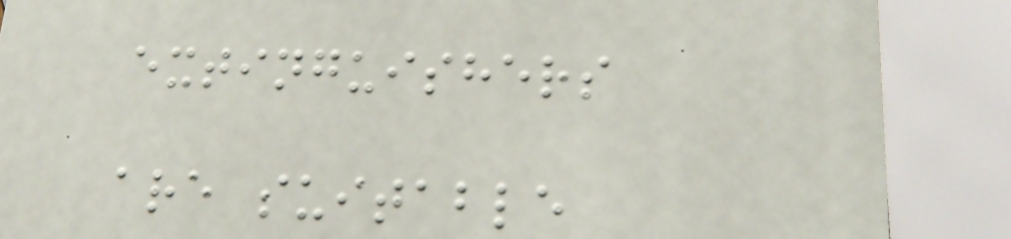extinguishers
are suitable
